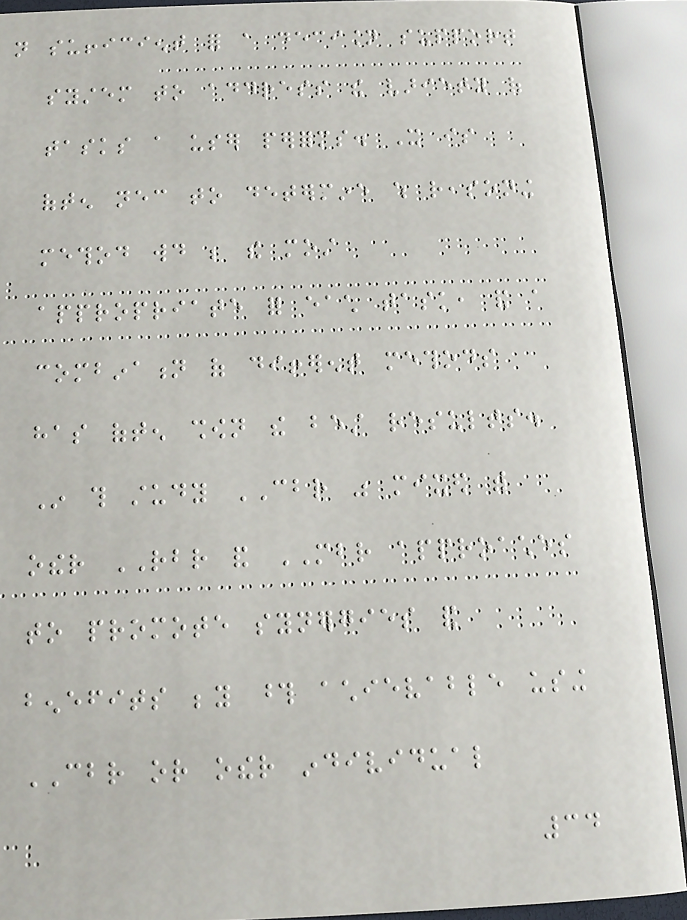not sufficient for a decision support
system to address the variety of
tasks a user performs. It is
often necessary to determine which reasoning
method would be the most
appropriate for each task, and a
combination of different methods
has often shown the best results.
In this study CBR was mixed with
other RBR and MBR approaches
to promote synergies and
benefits beyond those achievable using
CBR or other individual
34
